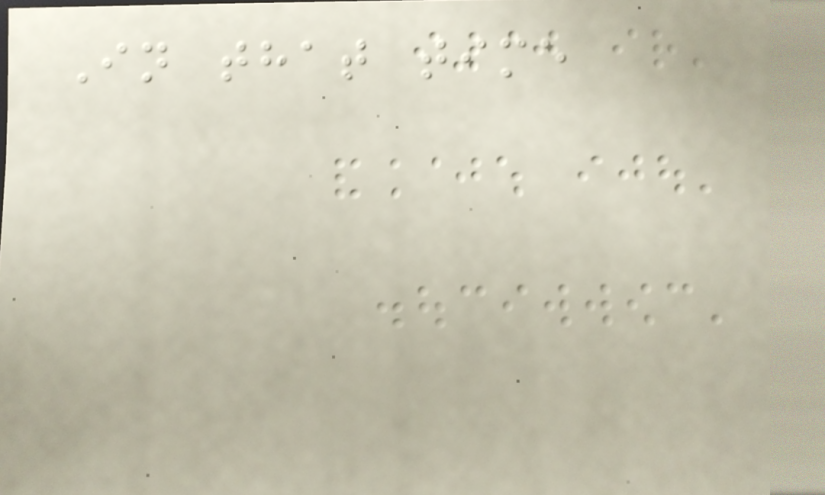In that time
